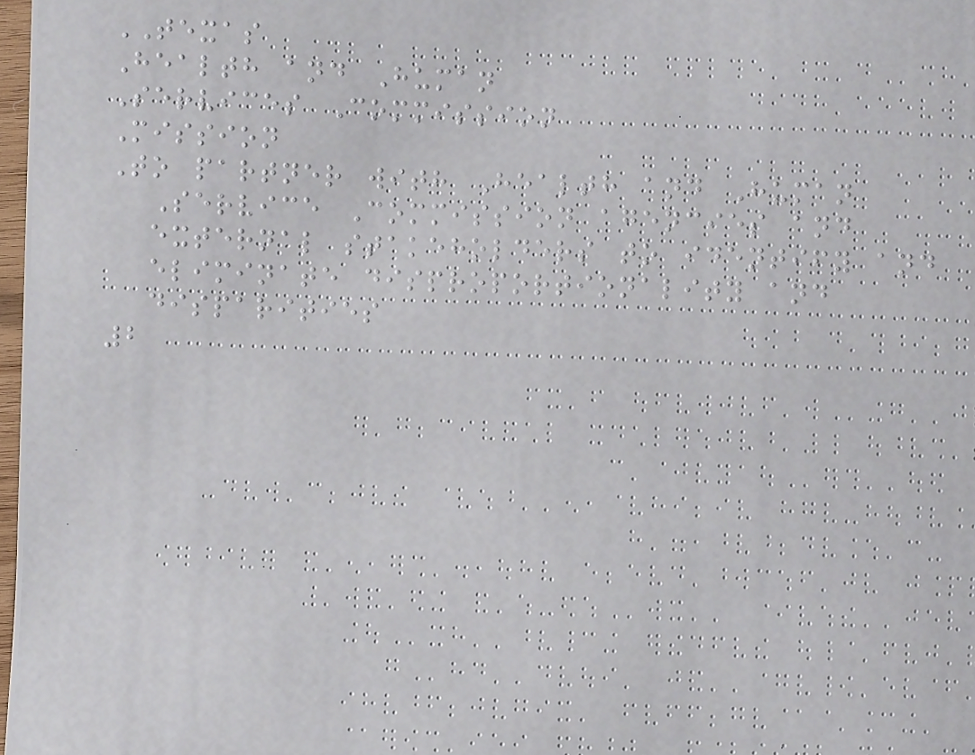TEXAS
Health and Human
Services Commission
Mission
To partner with Health and Human
Service Commission agencies and
external stakeholders to identify and
eliminate disproportionality and
disparities
2
